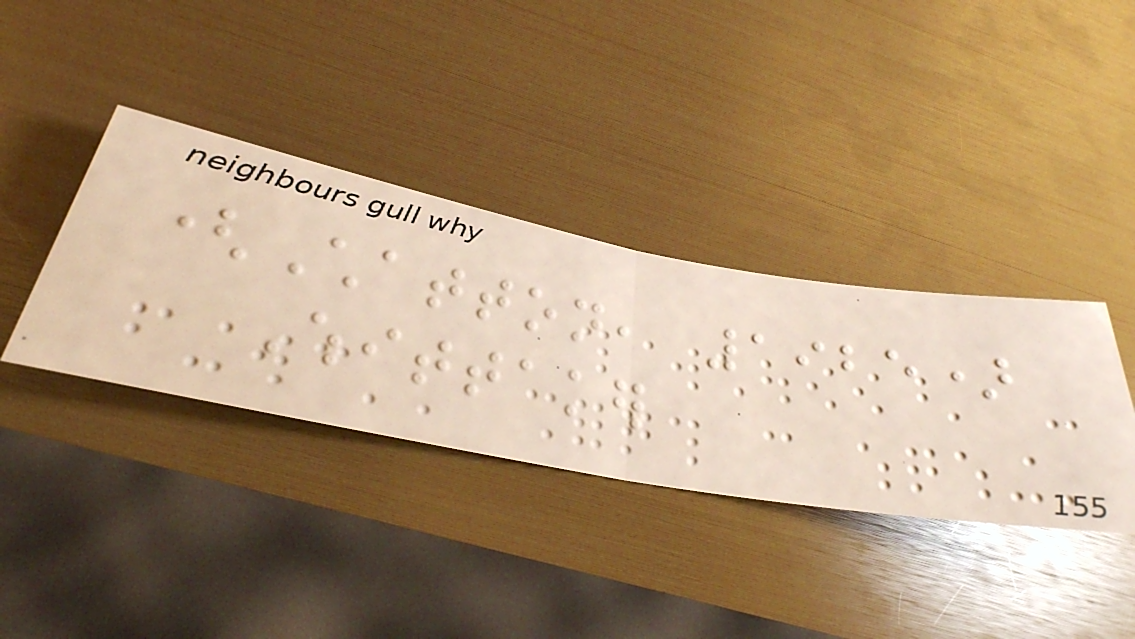(Chatton, 1925)
Whittaker
